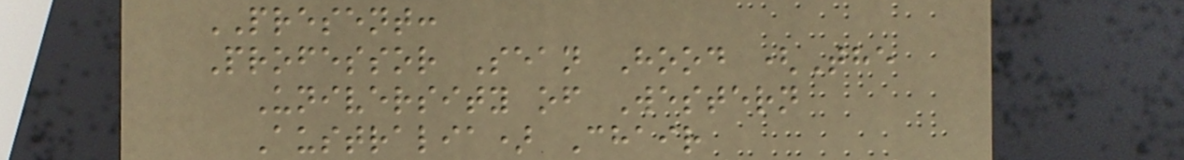PRESENT:
Professor Sean Hood (The
University of Western
Australia) Chair
